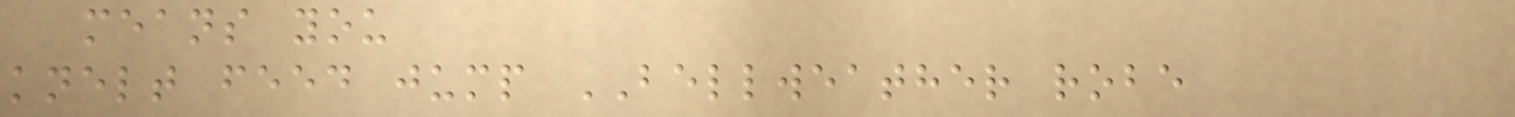means you
knelt feed jump BELLWEATHER robe
